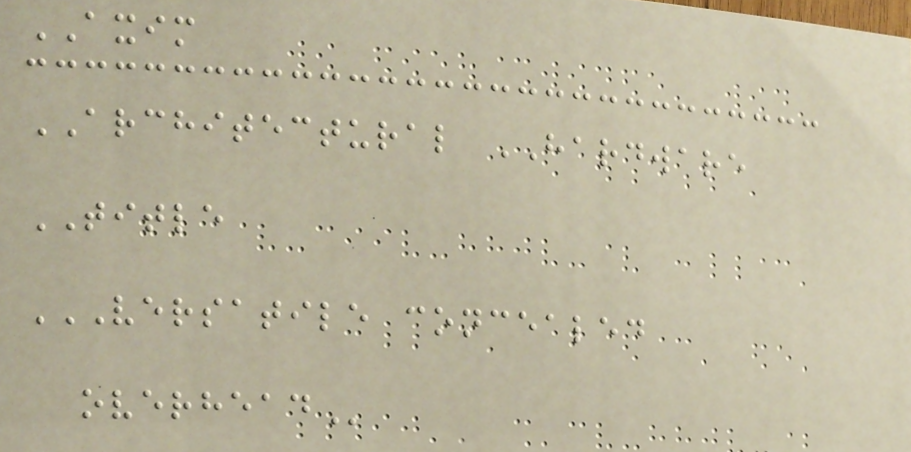AXIM
ARCHITECTURAL HARDWARE
TITLE
VERSATILE CONCEALED
OVERHEAD
